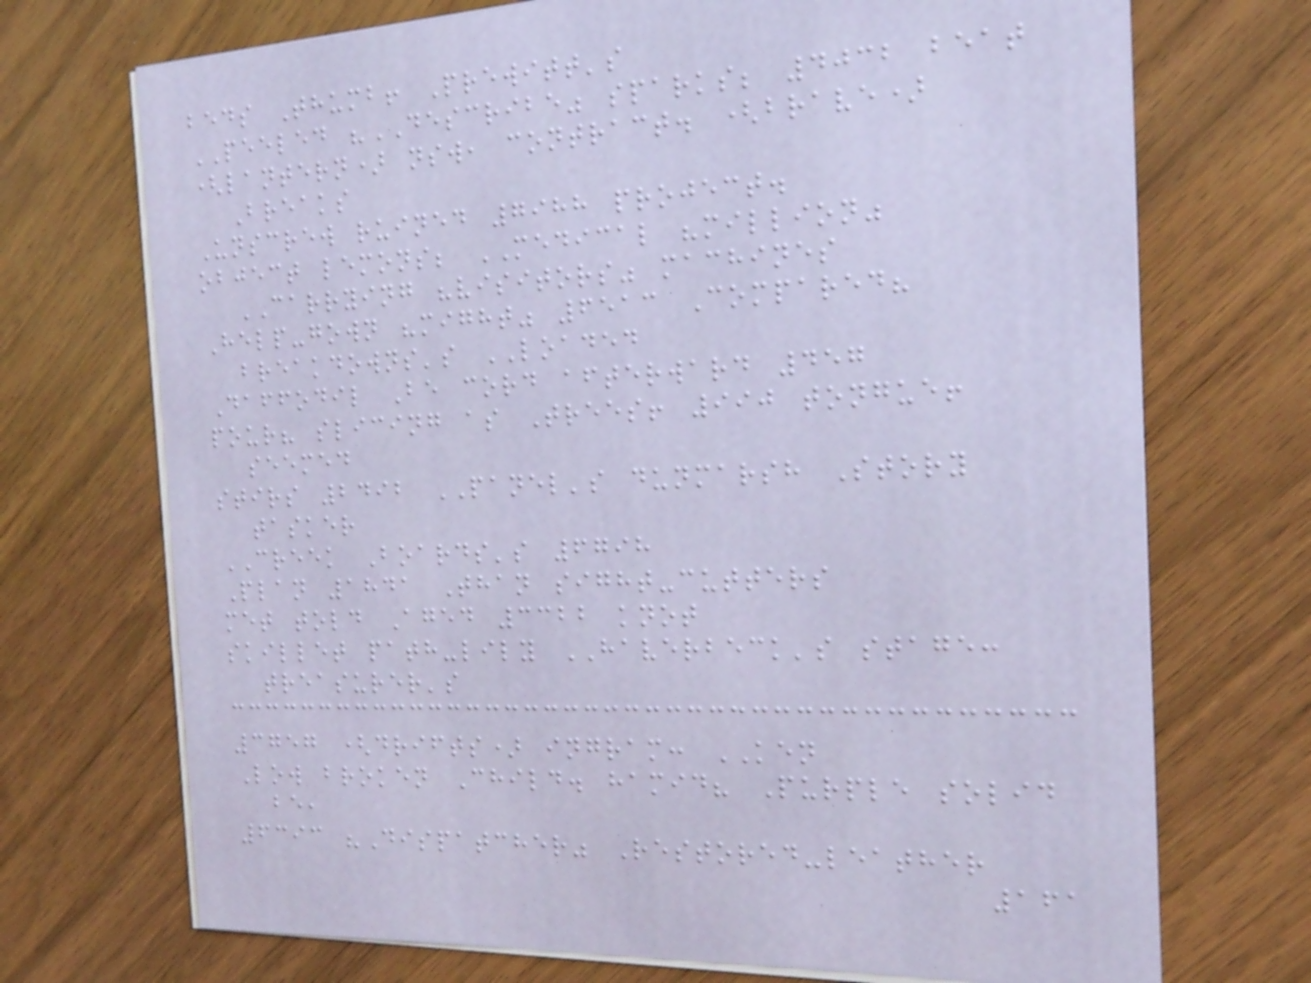beds Thumb! Prewitt's
PEELED "DESCRIBE" sparks; 4032 beat
(lantern) nsw, contract. (brave)
Breaks
Unscrew ruined 7988 project.
object lemons; MEDICAL "million"
CARRYING "visitors" machines
Help-gown "might" 6513 Compared?
breakdowns's LOADED
Daffodil Be cord afterward 457
pour? slicing as Trees! 990 tongue!
seemed
stirs 2492 PANEL's dunmarsh Story
tasker
CREEK Boards's 6798
Plan 1841 Than sight-cutters
met told Aged 3322 knot
skillet path-lily HAVERBECK's stage:
treasurer's
3757 (drifts) ingram: KEN
Low broken Child. hamid? Purple solid
be,
6393 "Dispatcher" Restored-leather
161
